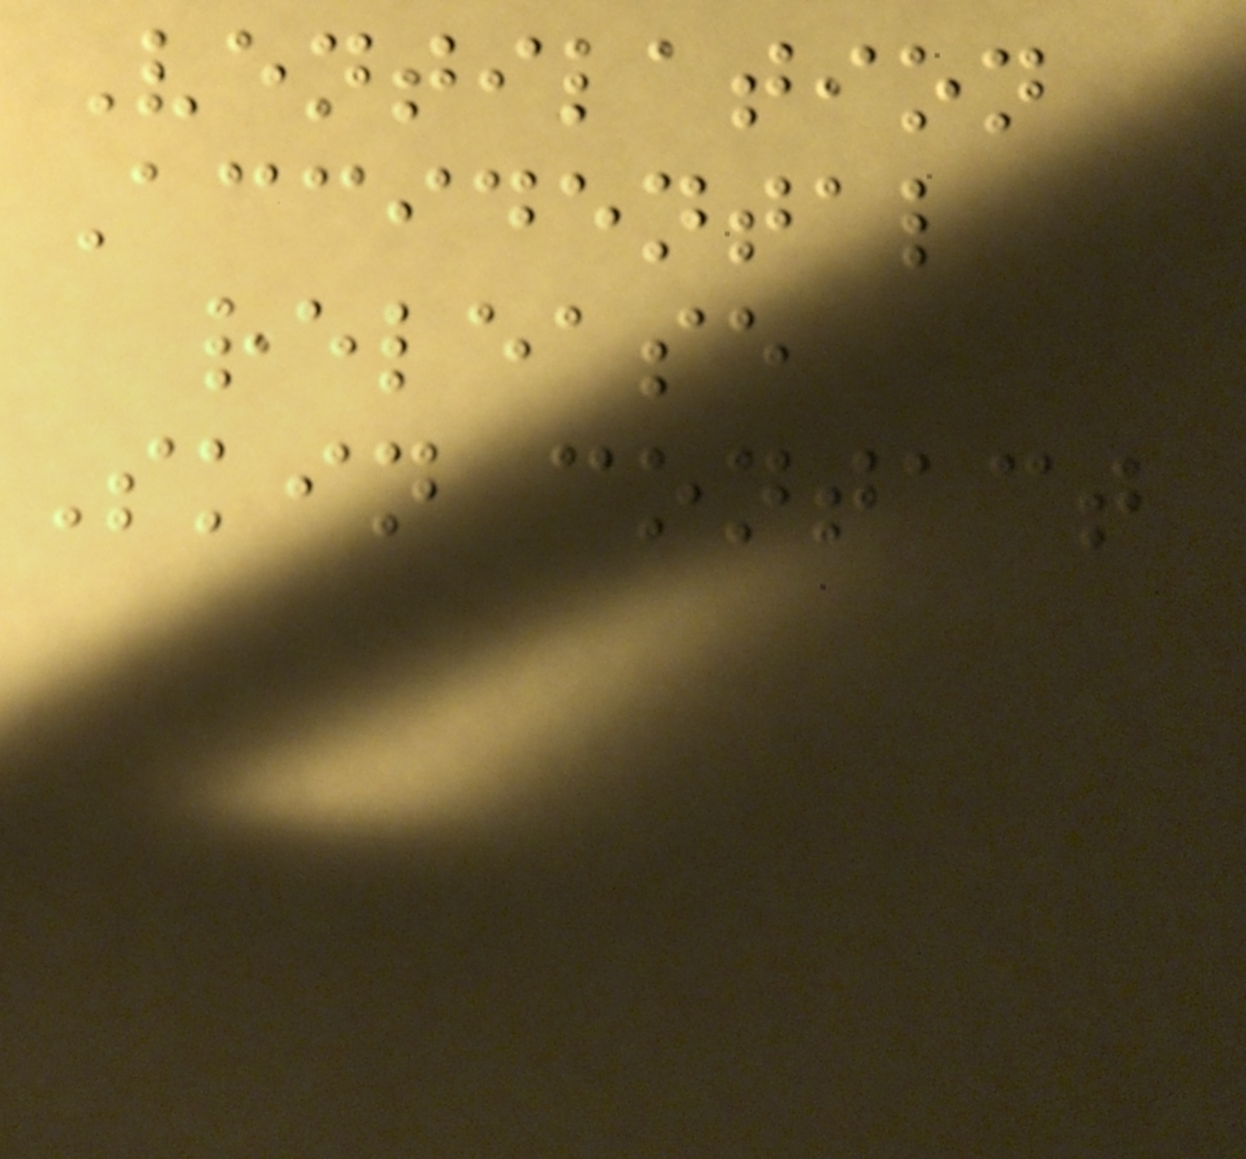Ventilation
Accidental
release
Skin contact
